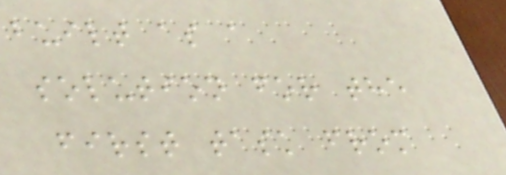built as a
solution for the
first task from
